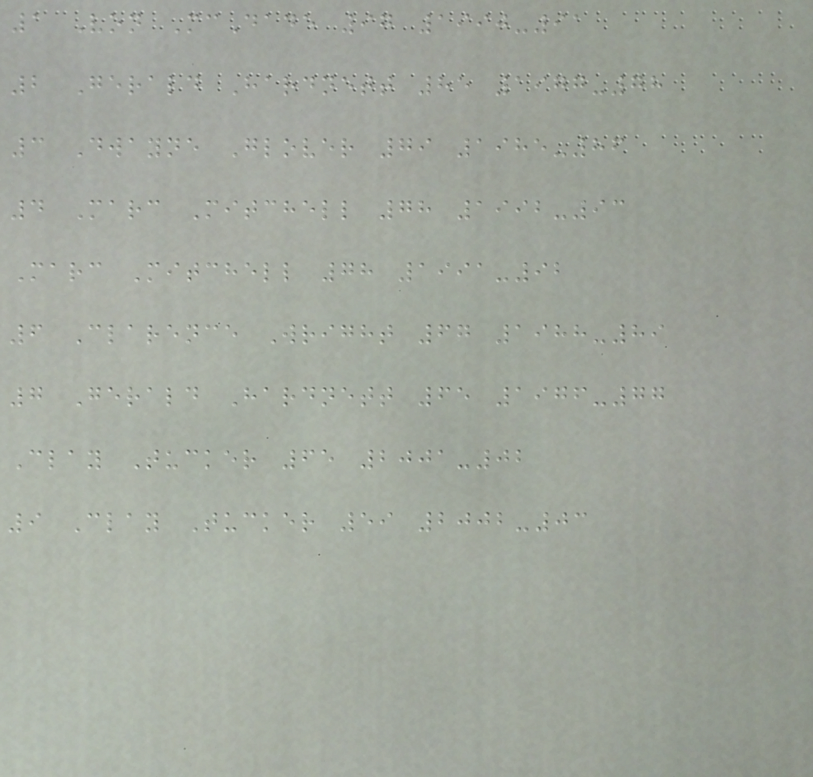1 Von McDade 97 1990-91
2 Gerald Hardnett 85 1977-78
3 Dwayne Glover 79 1985-86
4 Marc Mitchell 78 1992-93
Marc Mitchell 78 1991-92
6 Clarence Wright 67 1988-89
7 Gerald Hardnett 65 1976-77
Clay Tucker 65 2001-02
9 Clay Tucker 59 2002-03
